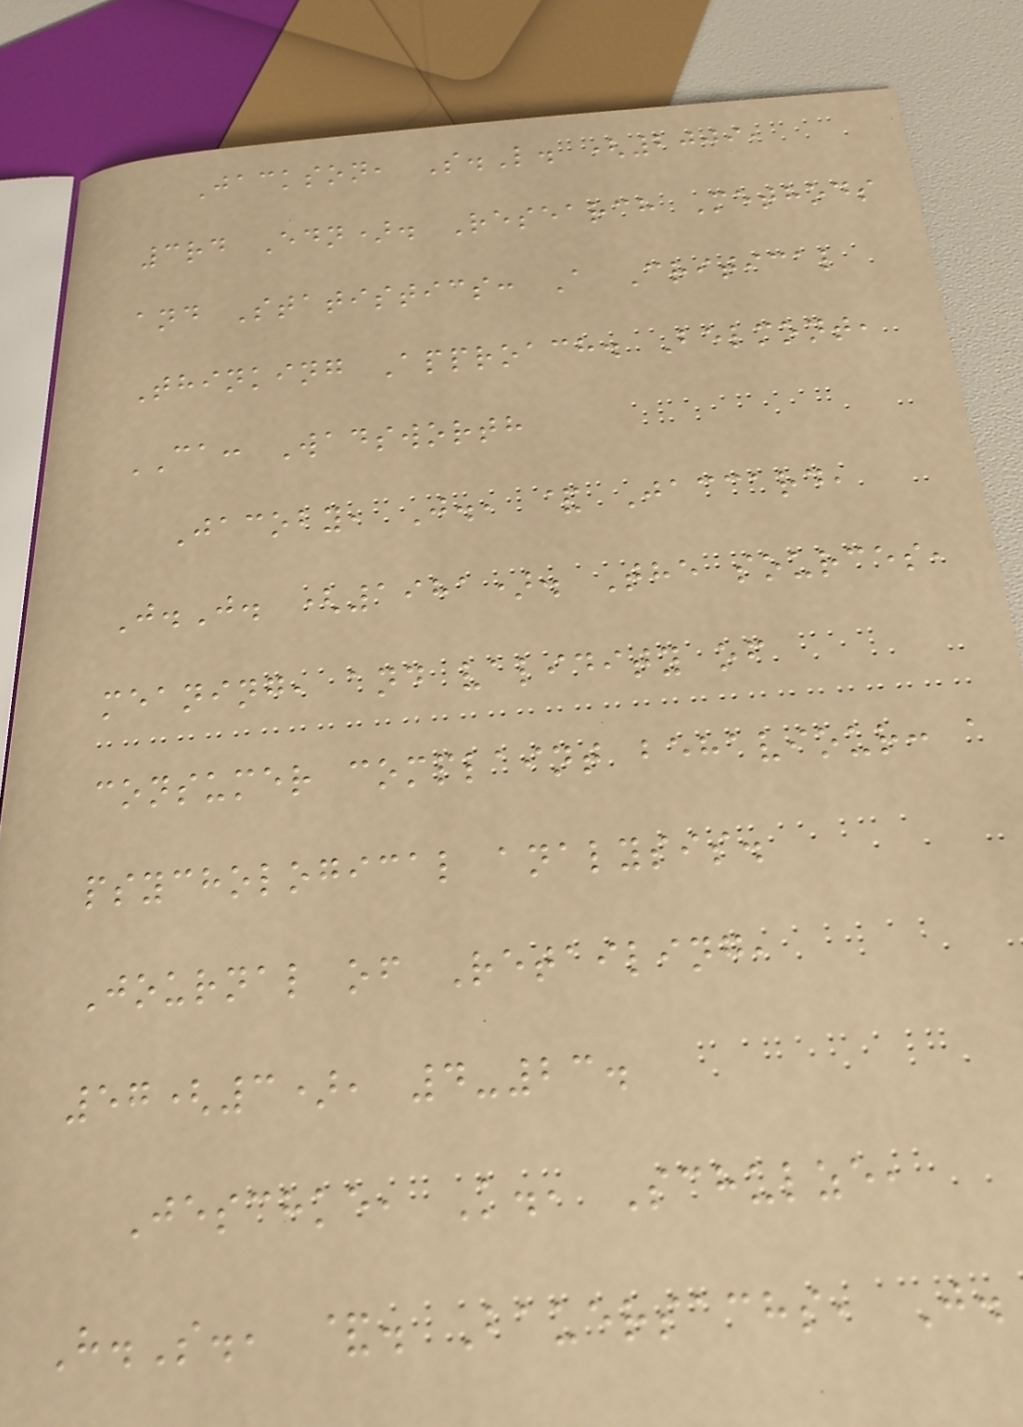Jackson, S.L. (2009,
3rd Edn). Research Methods
and Statistics: A Critical
Thinking Approach. Belmont,
CA: Wadsworth
Jacoby, J., & Jaccard,
J.J. (1981). The sources,
meaning, and validity of
consumer complaint behaviour: a
psychological analysis.
Journal of Retailing,
57(3), 4-23.
Jeschke, K., Schulze,
H.S., &. Bauersachs, J.
